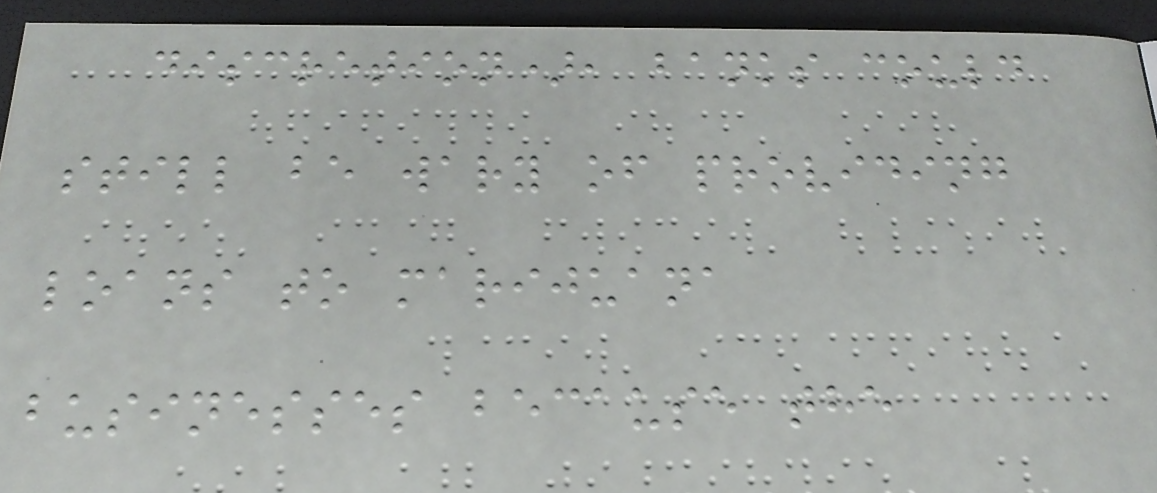discretion), banks could
still be wary of providing
loans to marijuana
businesses because the
